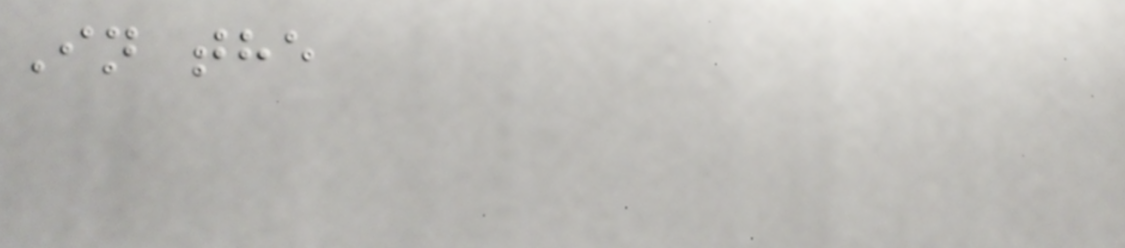In the
